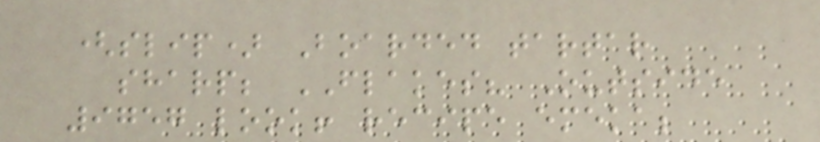(slip) Boarded tartar
sharp; FLAKES? Outside
9757 look! recipe emeka;
